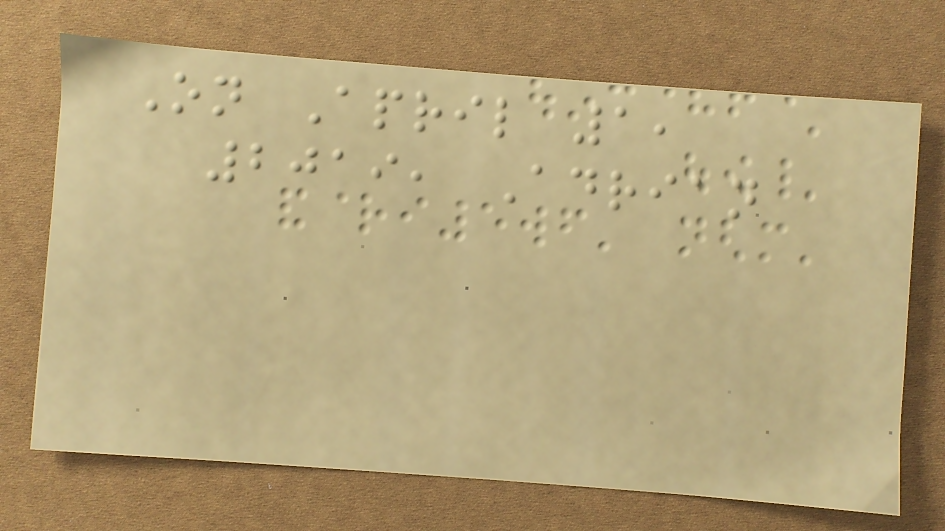On April 1,
2019, Adrian
